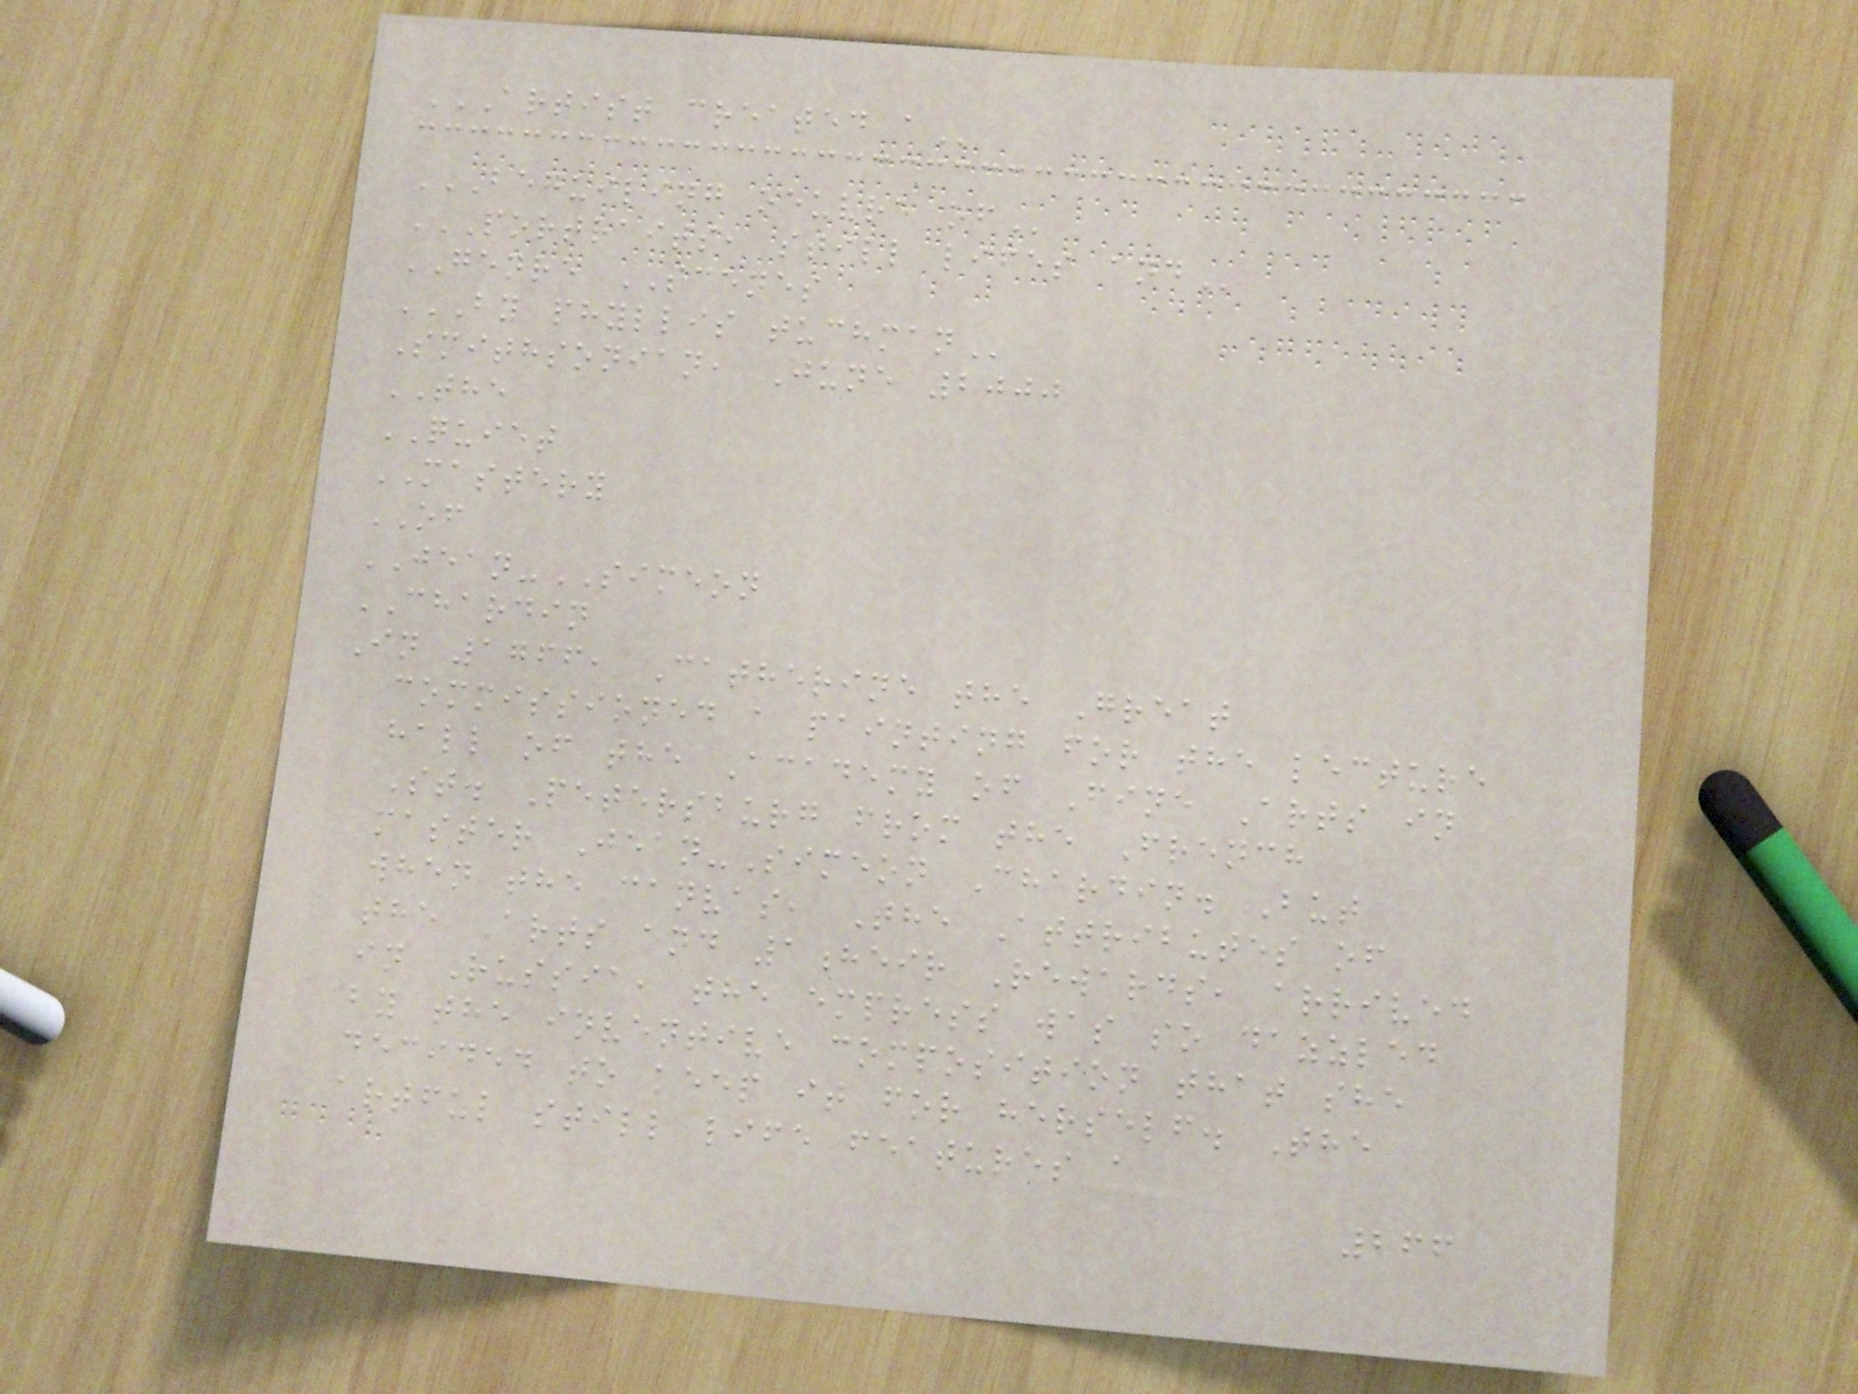ARTIST CREATED A
BEGUILING OEUVRE OF
PORTRAITS, STILL LIFES AND
GENRE SCENES
BY PHYLLIS TUCHMAN
Smithsonian, June 2000
THE
QUIET
MASTERY
OF
JEAN-SIMEON
CHARDIN
In 1766, Catherine the Great
commissioned a painting for the lecture
hall of the Academy of Fine Arts in
St. Petersburg from the French
master Jean-Simeon Chardin. But
when the canvas, The Attributes of
the Arts and 1heir Rewards, arrived
in Russia, the empress was so dazzled
by the inventive composition that she
decided to keep it for herself. The
artful still life features a
266
